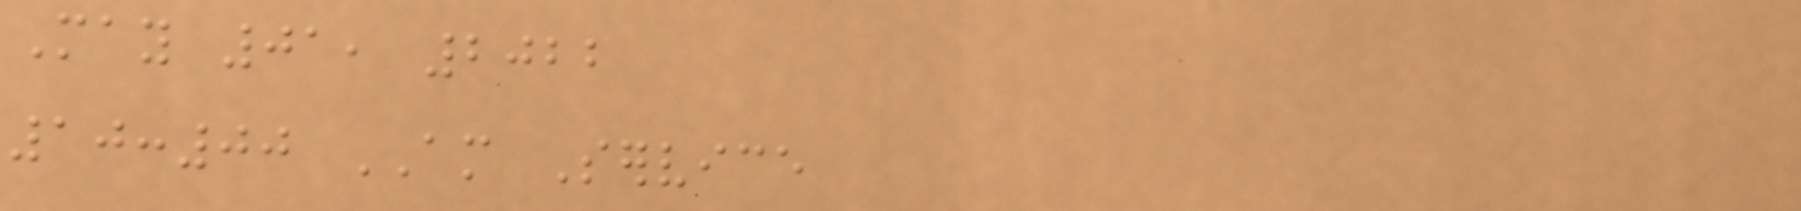May 01, 2022
10:00 AM Service
